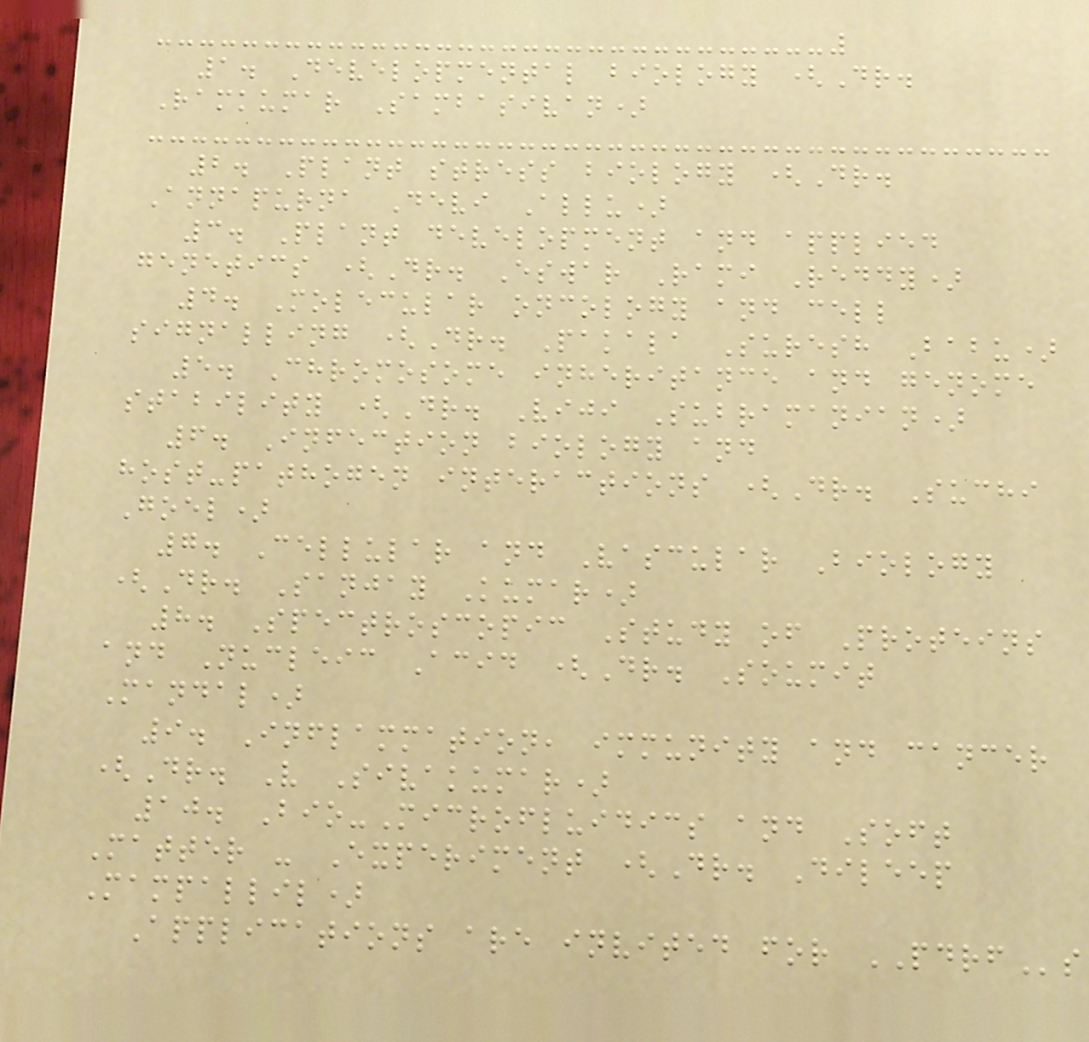1. Developmental biology (Dr.
Ramkumar Sambasivan)
2. Plant stress biology (Dr.
Annapurna Devi Allu)
3. Plant development and applied
genetics (Dr. Eswar Rami Reddy)
4. Molecular oncology and cell
signalling (Dr. Pakala Suresh Babu)
5. Chromosome inheritance and genome
stability (Dr. Viji Subramanian)
6. Infection biology and
host-pathogen interactions (Dr. Suchi
Goel)
7. Cellular and Vascular Biology
(Dr. Sanjay Kumar)
8. Spectroscopic Study of Proteins
and Nucleic Acid (Dr. Soumit
Mandal)
9. Inflammation, immunity and cancer
(Dr. V Sivakumar)
10. Bio-Microfluidics and Soft
Matter - Experiment (Dr. Dileep
Mampallil)
Applications are invited for PDRFs
